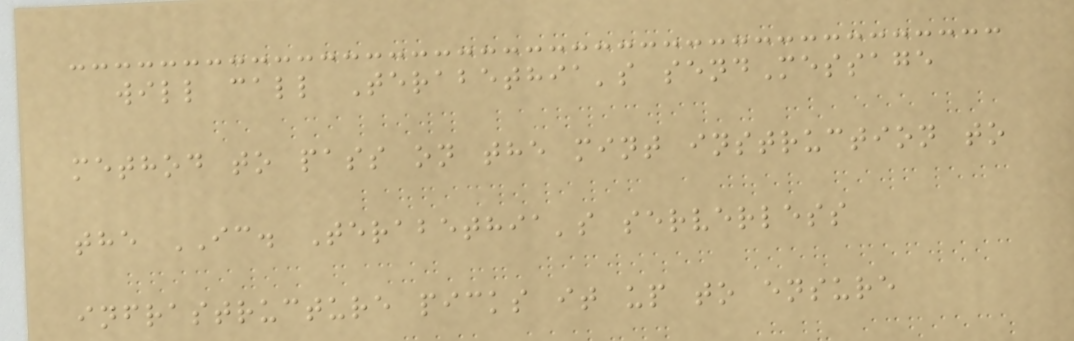will call Terabethia's sendMessage
method to pass on the mint instruction to
the IC. Terabethia's serverless
infrastructure picks it up to ensure
